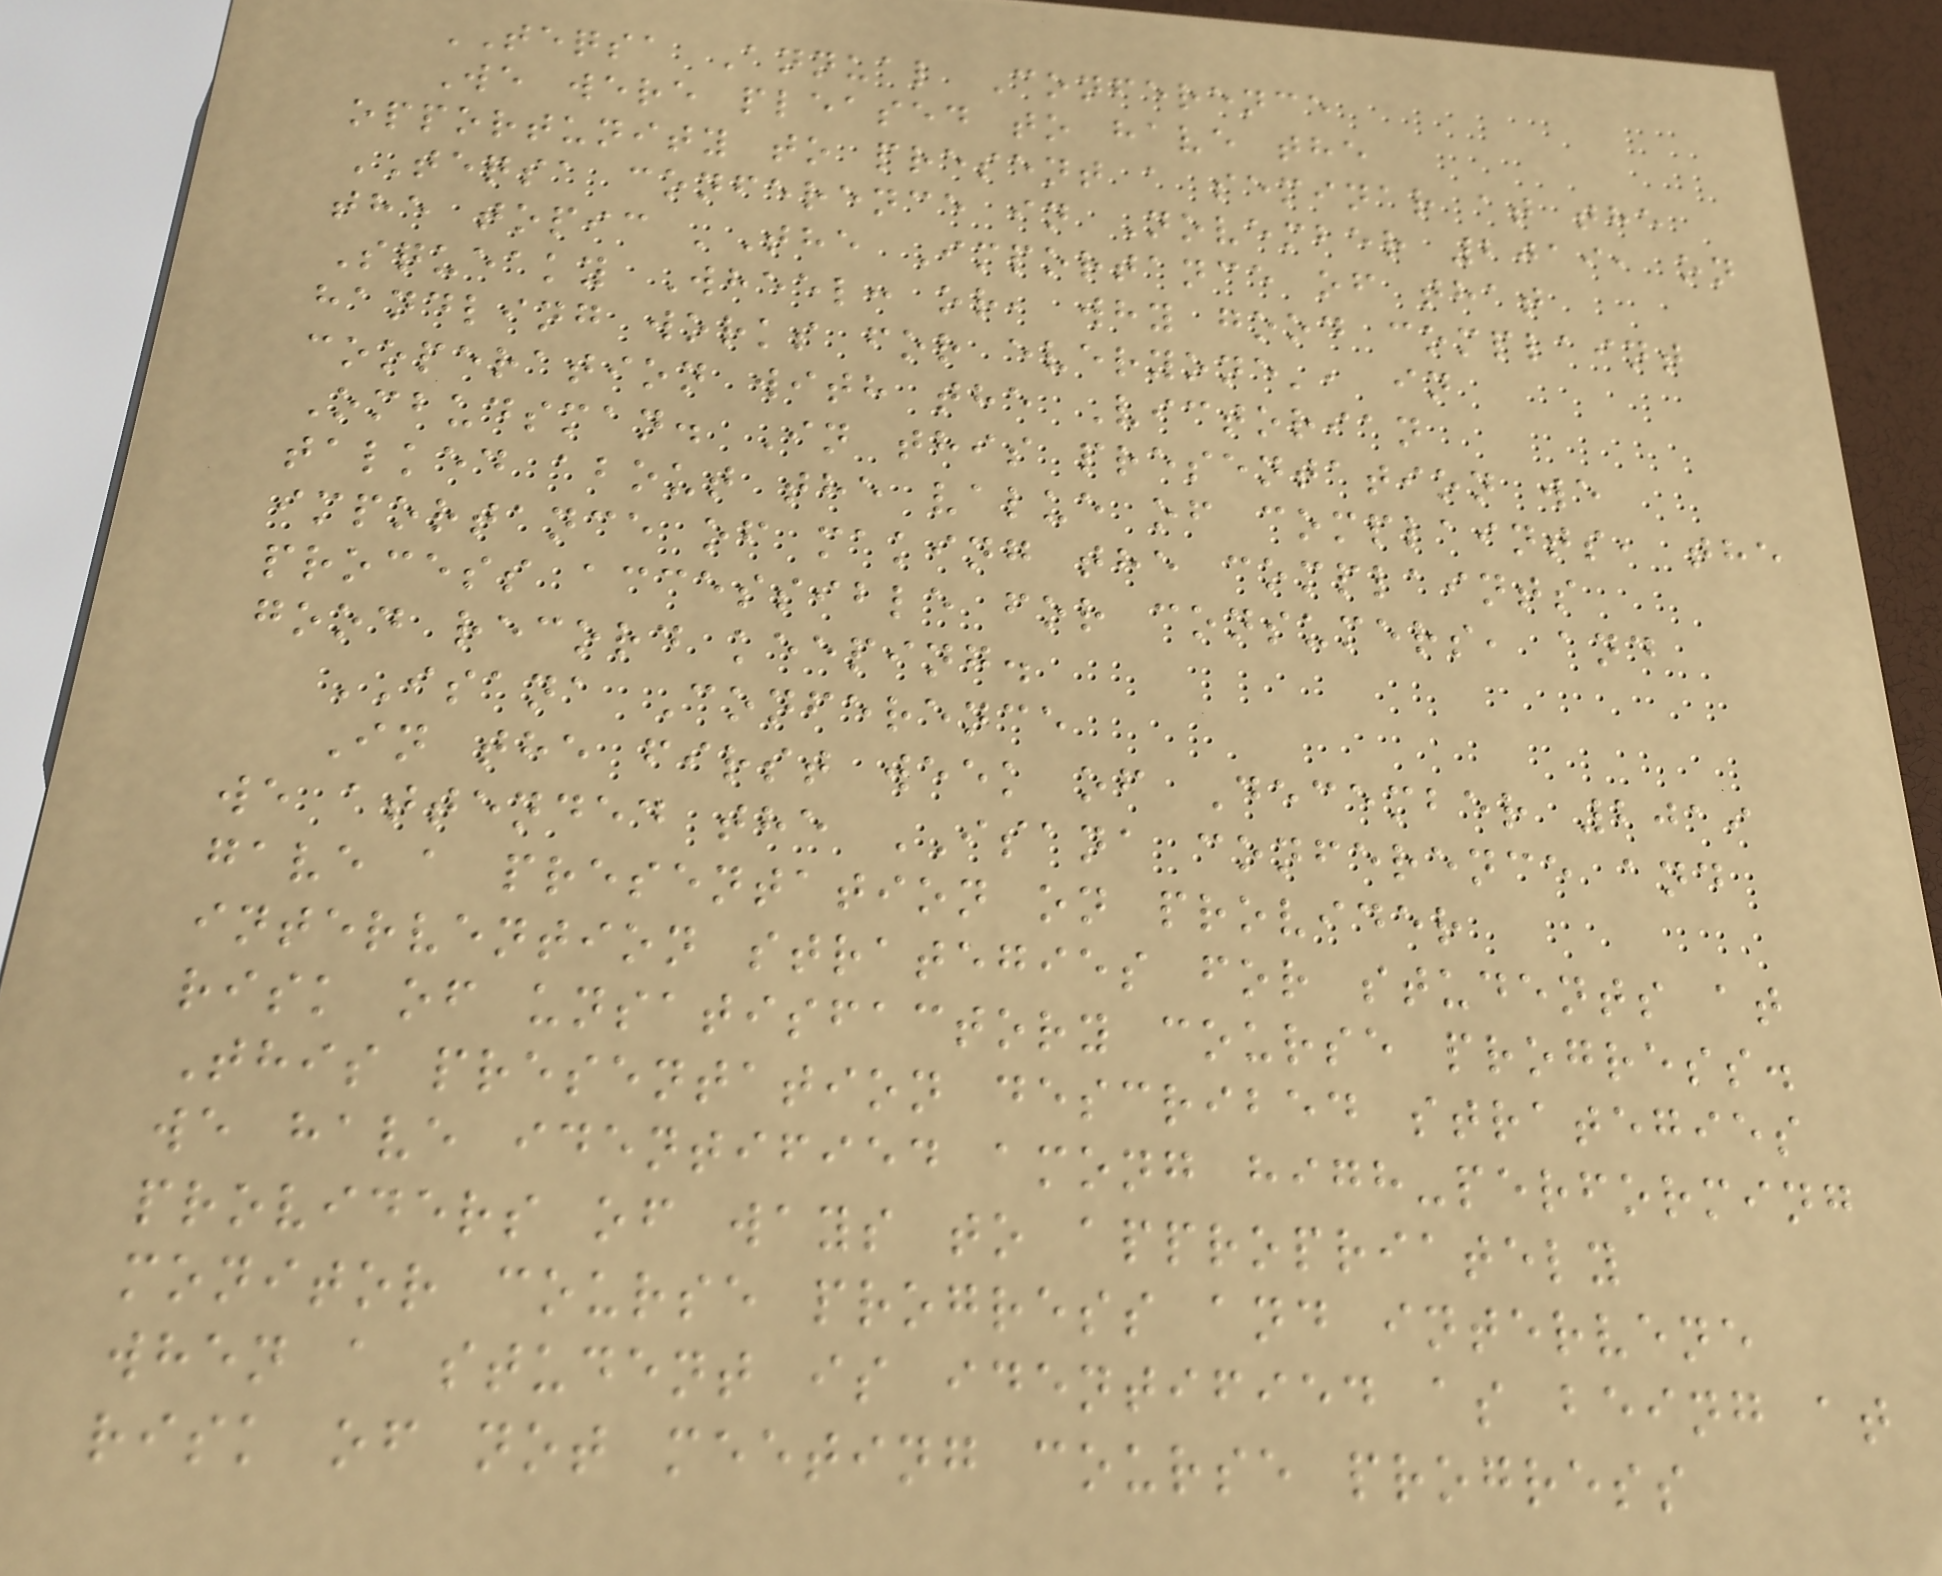TEQSA Annual Conference
We were pleased to have the
opportunity to present a seminar at the
TEQSA conference in November 2019, on
the topic 'The Importance of that
Squeaky Wheel: or, why good complaint
handling works for everyone', in
cooperation with the Victorian
Ombudsman. In this presentation we
talked about the value of complaints, the
importance of making the complaints
process accessible for consumers, and
good record keeping.
ISANA Conference
In the first week of December 2019
we attended the ISANA conference and
gave a presentation on provider
intervention strategies for students at
risk of unsatisfactory course progress.
This presentation described strategies
we have identified among high-performing
providers of ways to appropriately
monitor course progress and intervene
when a student is identified as being at
risk of not meeting course progress
